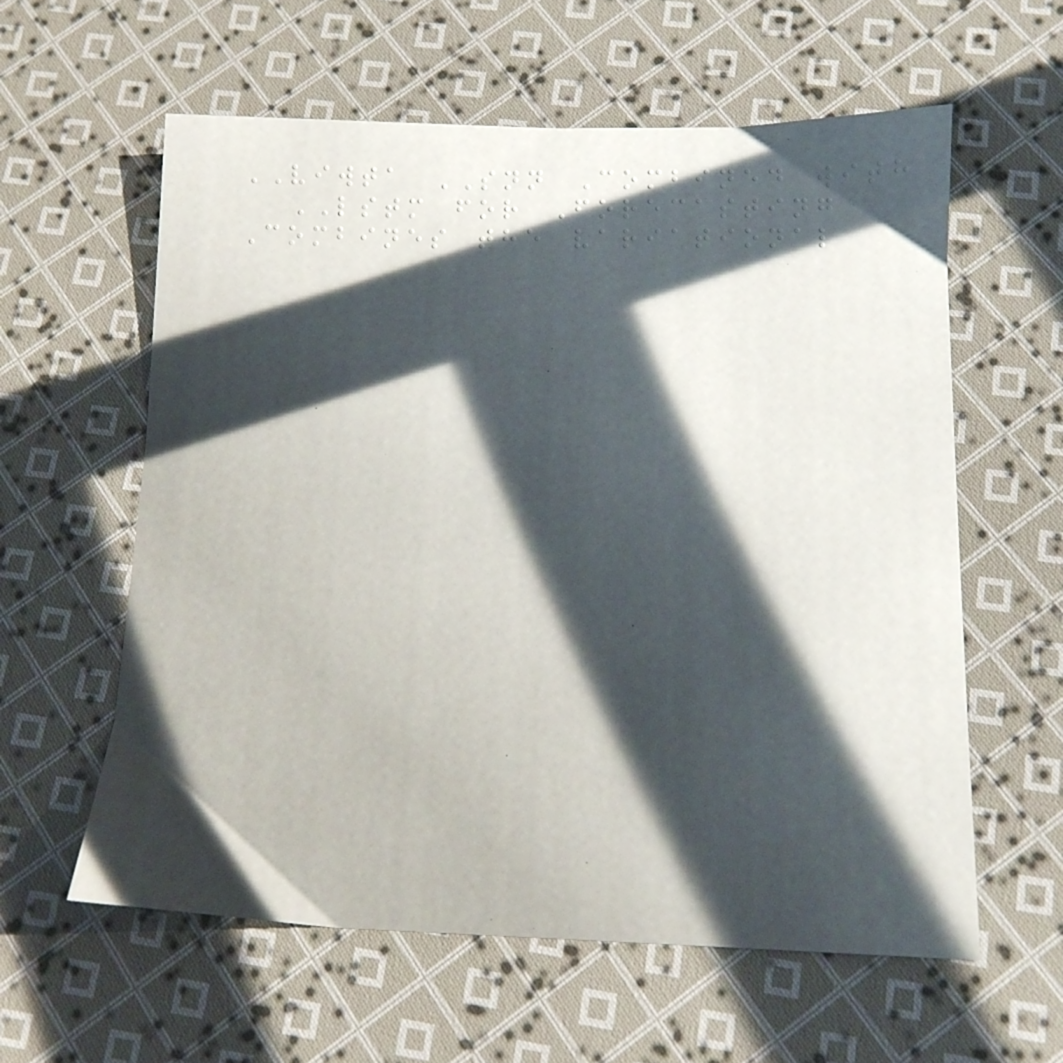VIWTA SNN Combined with
LSTM for Forecasting
Combines the variational
